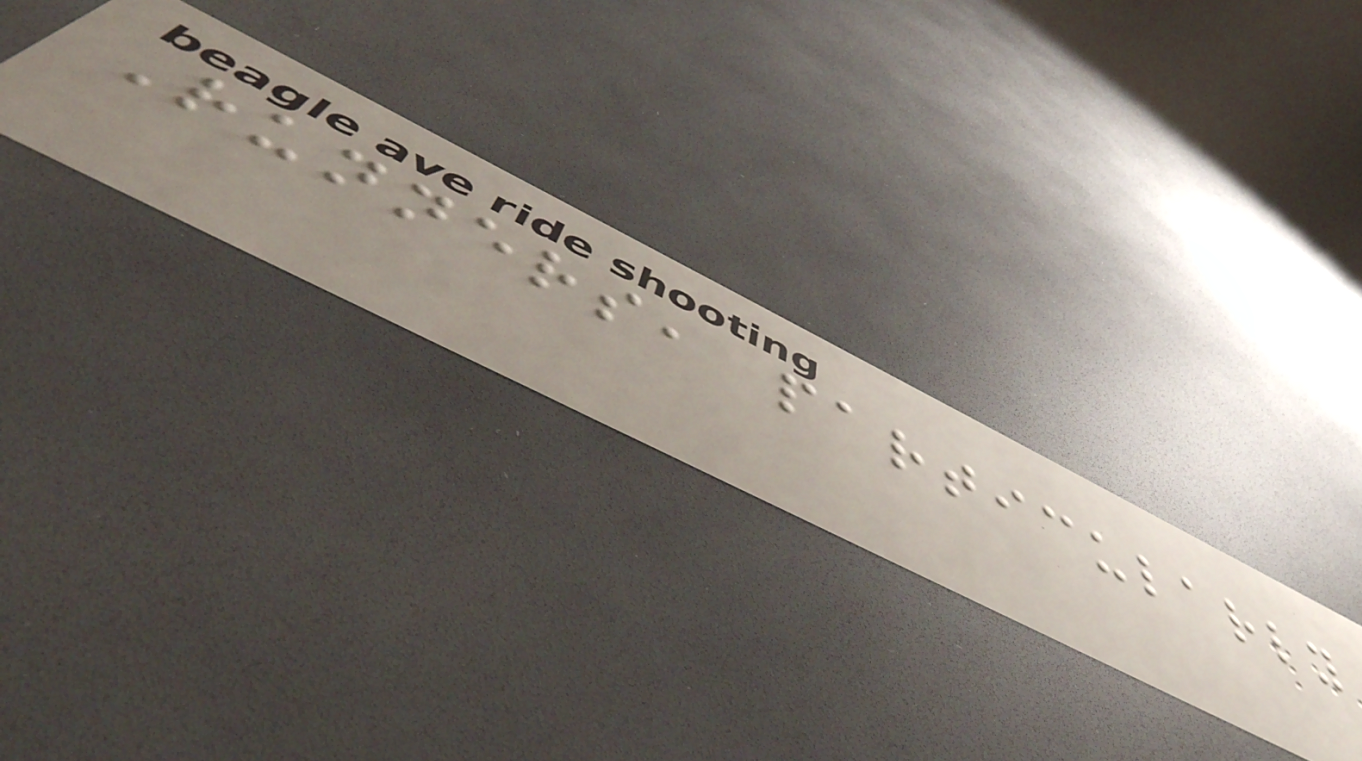Runners, particularly
